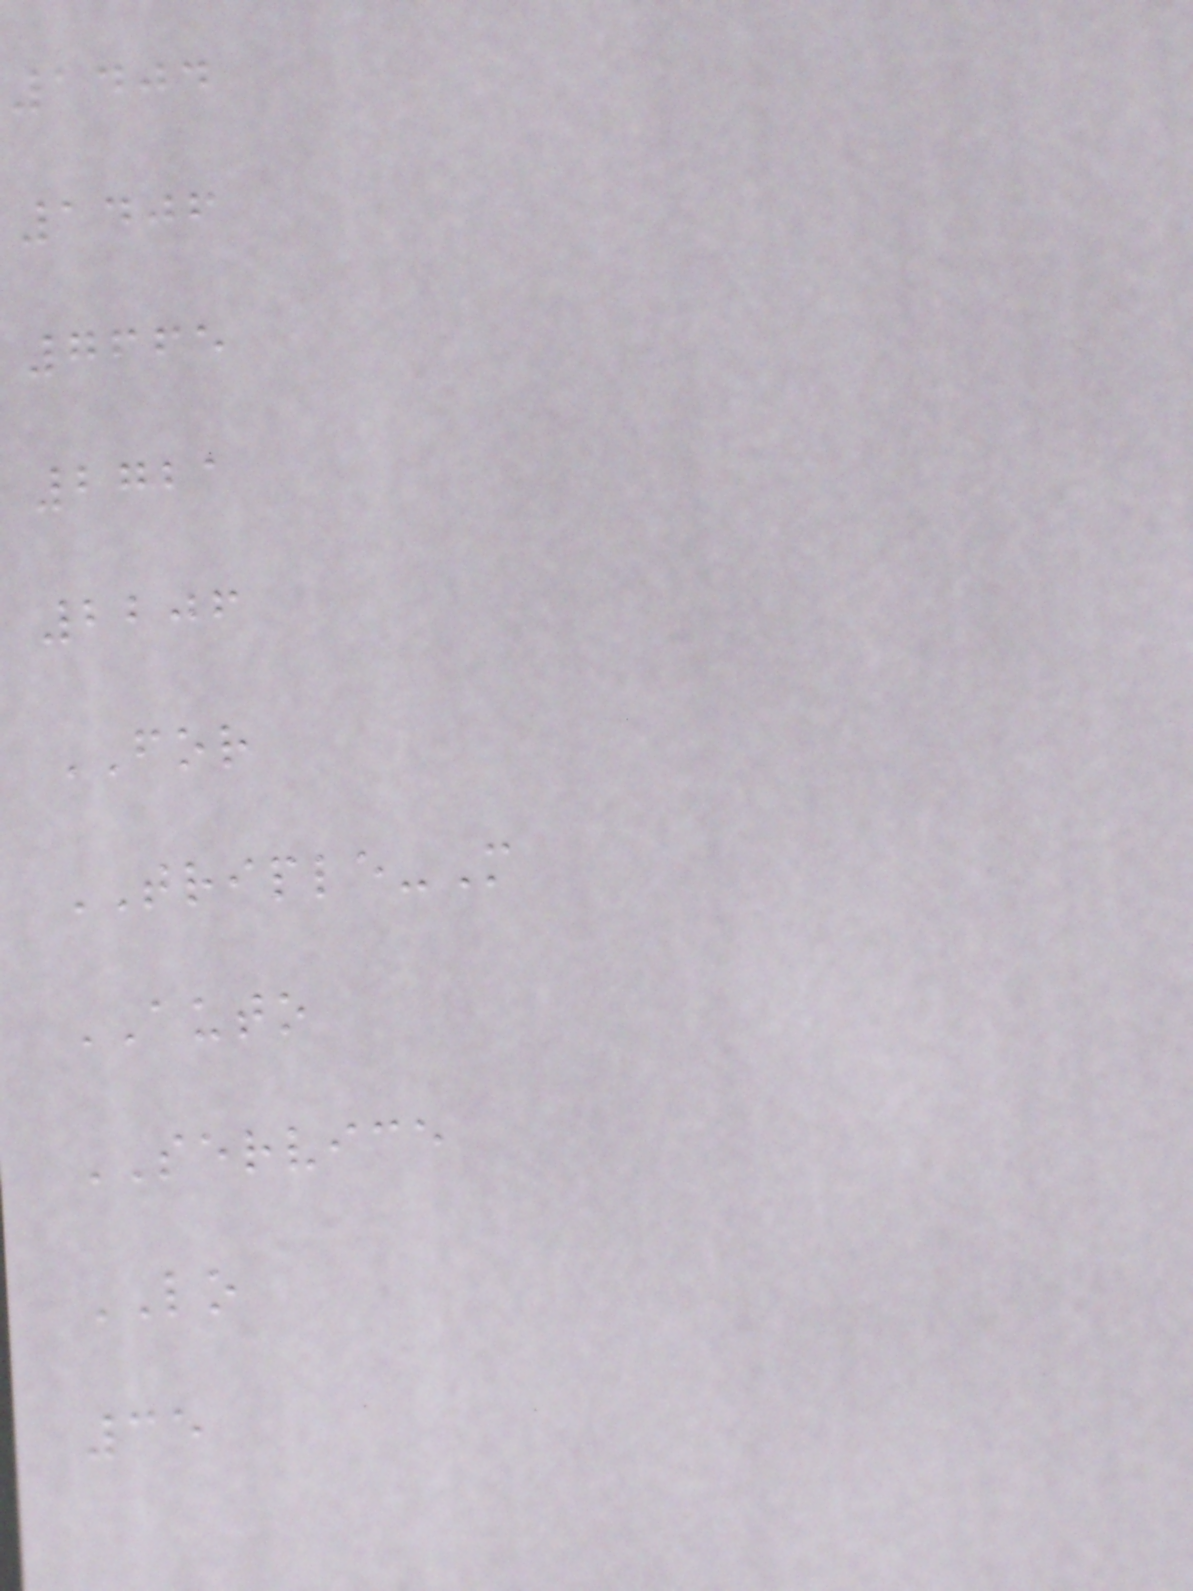1404
1406
7665
2721
2206
FOR
TRIPLE-M
AUTO
SERVICE
LO
35
